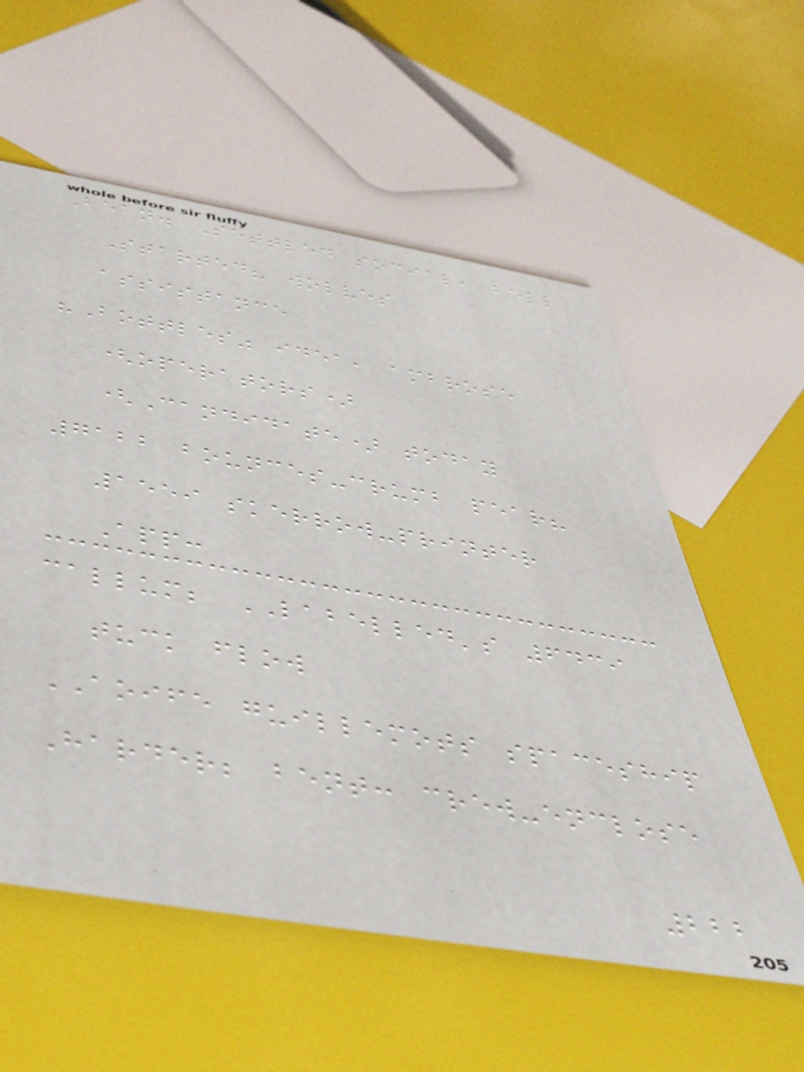Bean. Settled social, bell
Started? wolves
assistance
"Bottles" idea, ambrose
(operators)
(Candidate) today
7122 bounces-crumb pear?
1559 skerrow-printer
App:
callum; LABELLED's 6439
tuck flow
AOIFE guillemots spaceship
Harder; bent: crew-enclose
222
